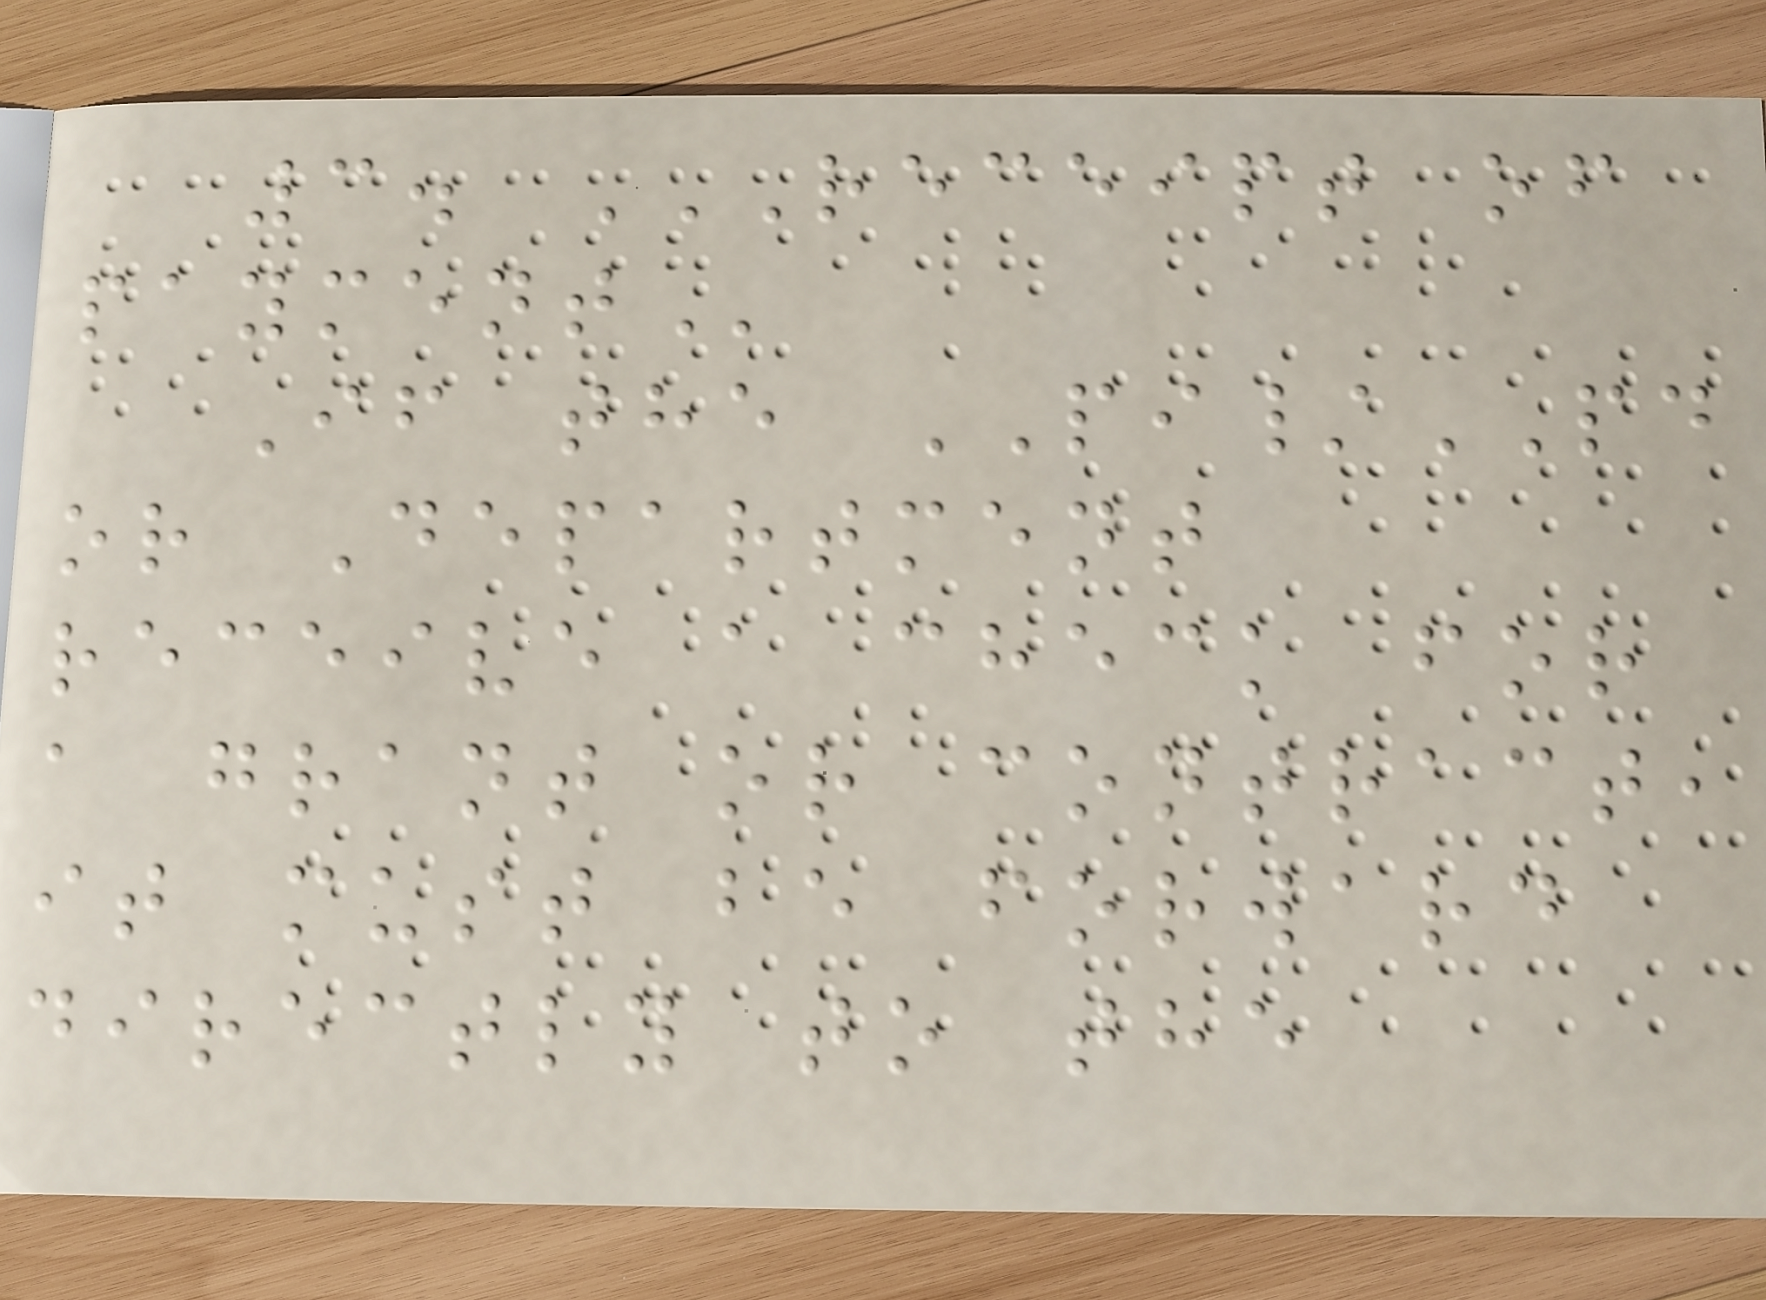3. RECEIPT OF
PAYMENT
If the PI/PD
or Department
receive a check for
a grant or contract,
it must be forward
directly to the
